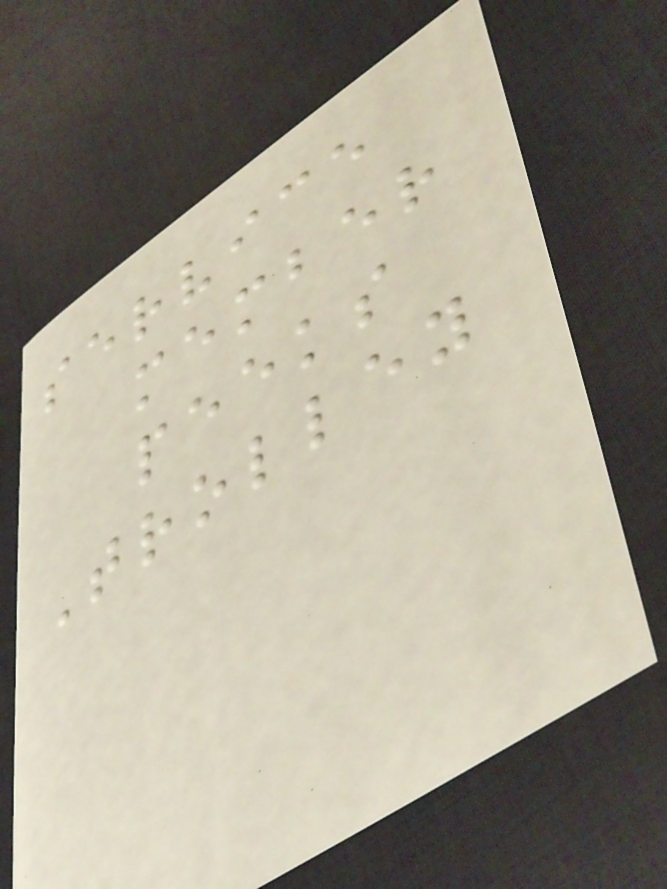service
member
peeks
Trolley
